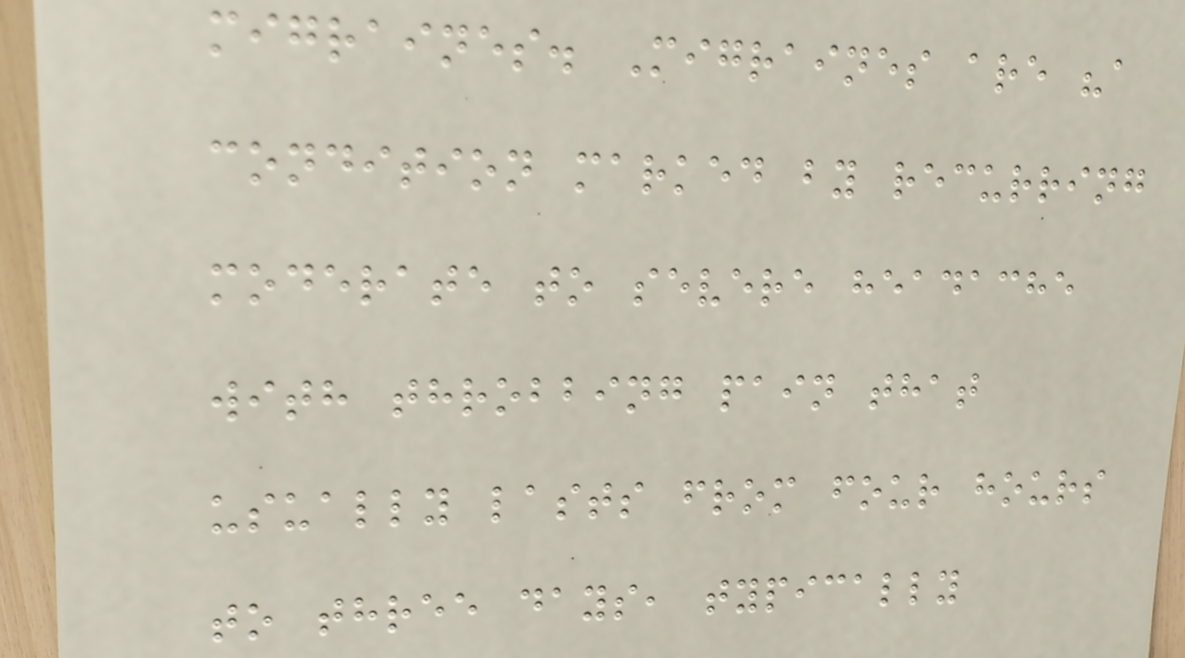migraines. Migraines are "a
condition marked by recurring
moderate to severe headache
with throbbing pain that
usually lasts from four hours
to three days, typically
